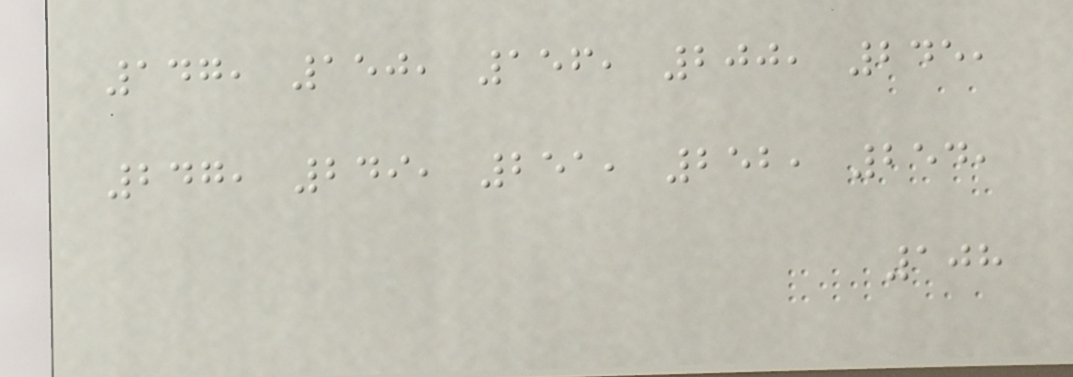147, 150, 156, 200, 245,
247, 249, 251, 252, 254,
108
